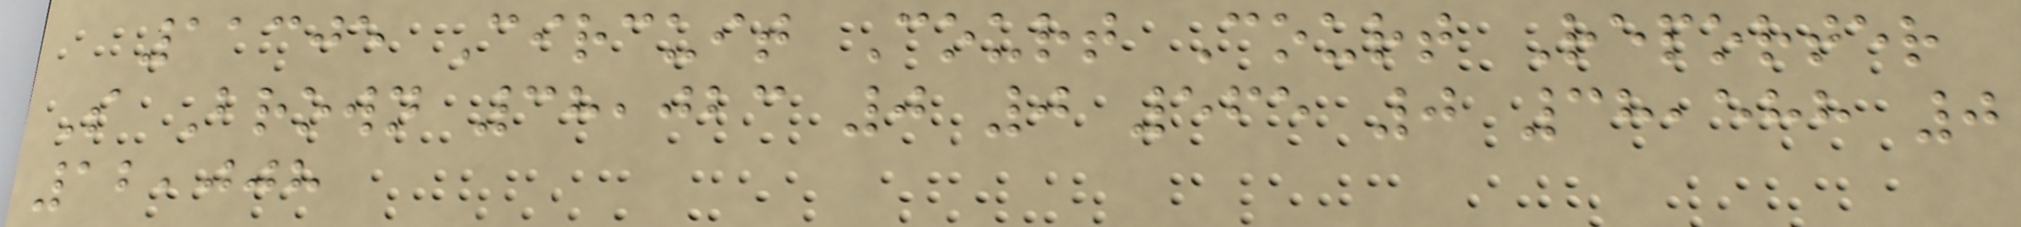11305 Circuit Court Court Reporter
S Brown 38,023 0 0 565 0 38,588 0
12,008
